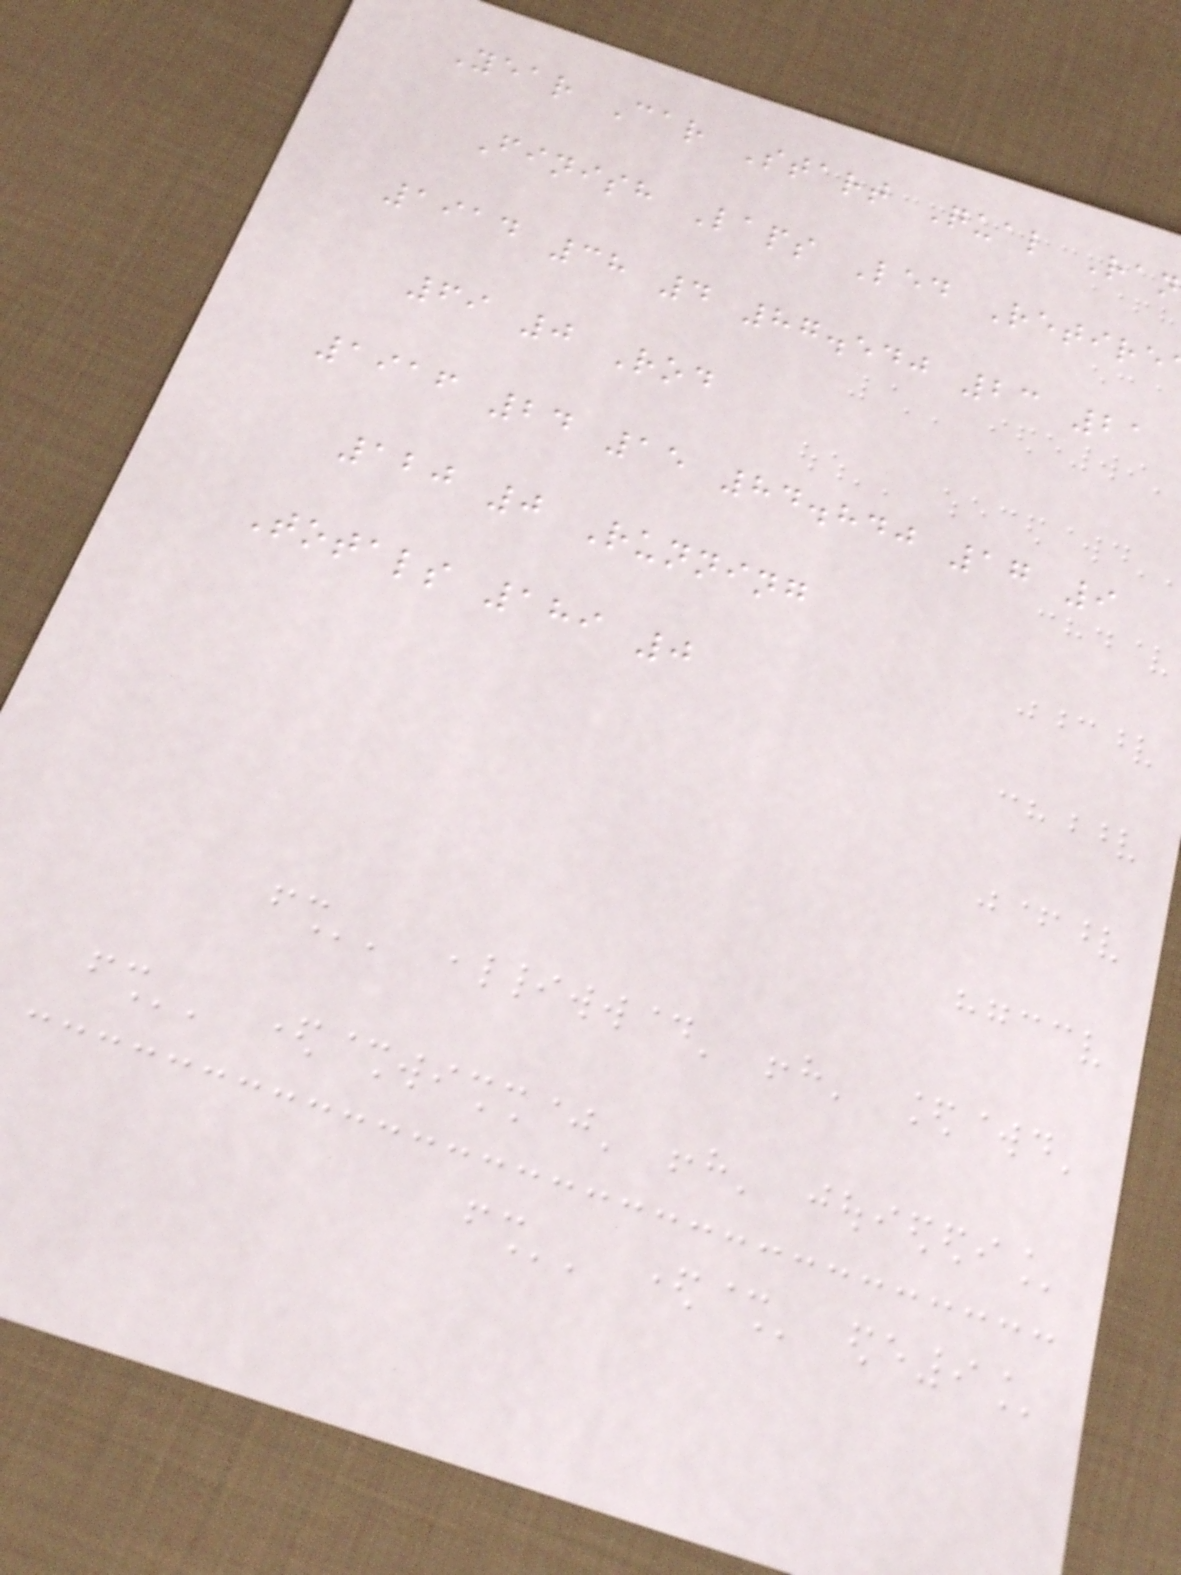Year Car Start Qual Ran
Finish Laps Led Retire
1914 38 4 87.540 23 21
69 0 Rod
1916 24 15 84.840 17 9
120 0 Running
Totals 189 0
